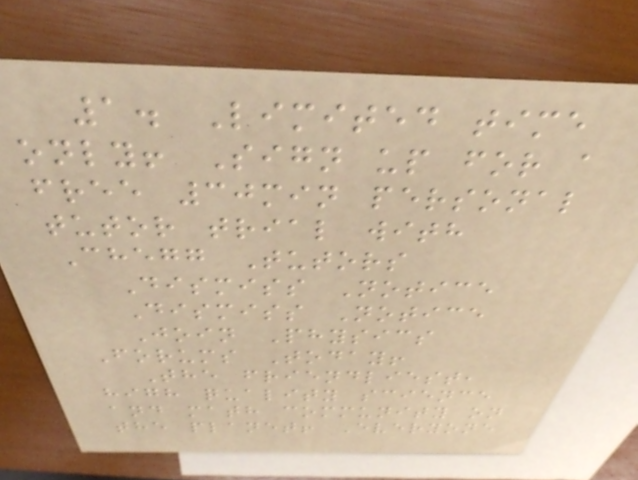1. Limited time
only! Sign up for a
free 30min personal
tutor trial with
Chegg Tutors
Dismiss Notice
Dismiss Notice
Join Physics
Forums Today!
The friendliest,
high quality science
and math community on
the planet! Everyone
